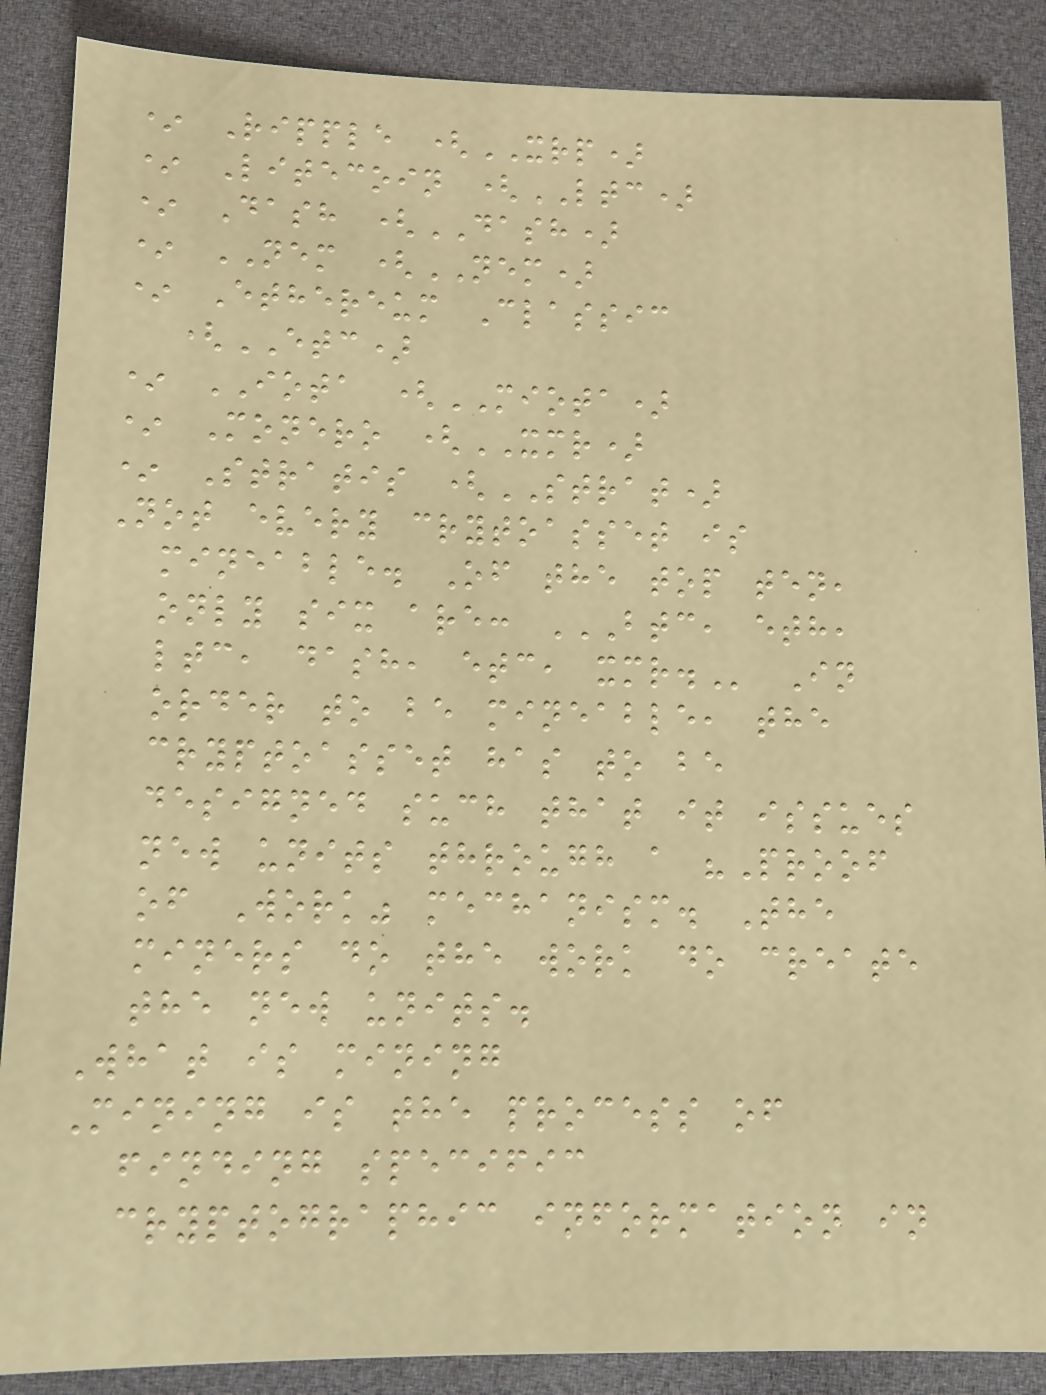* Ripple (XRP)
* Litecoin (LTC)
* Dash (DASH)
* NEM (NEM)
* Ethereum Classic
(ETC)
* IOTA (MIOTA)
* Monero (XMR)
* Stratis (STRAT)
Not every crytoasset is
mineable. Of the top ten,
only six are: BTC, ETH,
LTC, DASH, ETC, XMR. In
order to be mineable, the
cryptoasset has to be
designed such that it issues
new units through a "Proof
of Work" mechanism. The
miners do the work do create
the new units.
What is mining
Mining is the process of
finding specific
cryptographic information in
